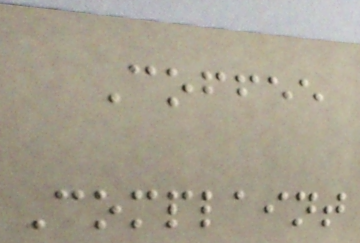Coffee
Complaint
